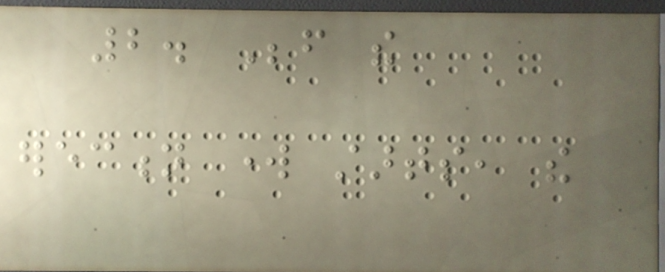2. Before the
erection work starts, the
